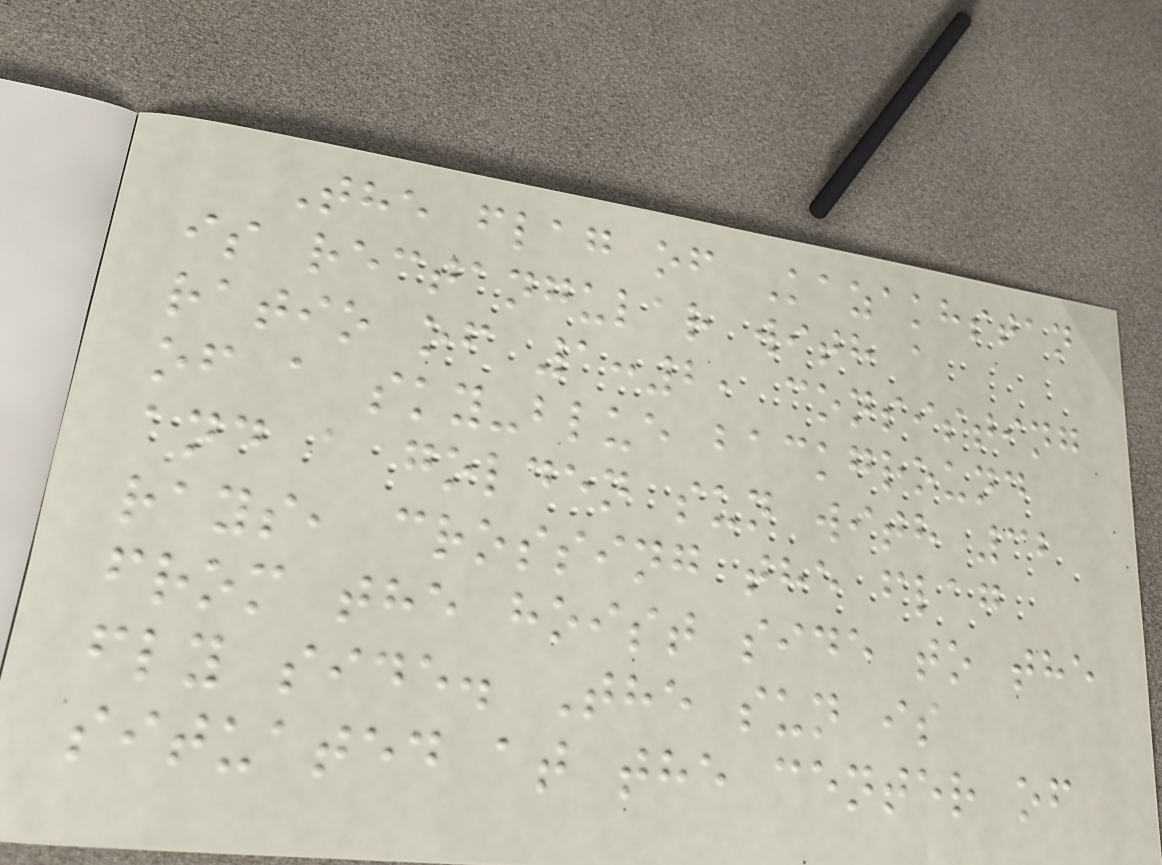The flag of Kazakhstan
is rectangular with a
ratio of 1:2, consisting
of a sky-blue background
and a golden sun with 32
rays, crossing the flag
from the hoist side to the
fly side. The sun is
situated at the center of
